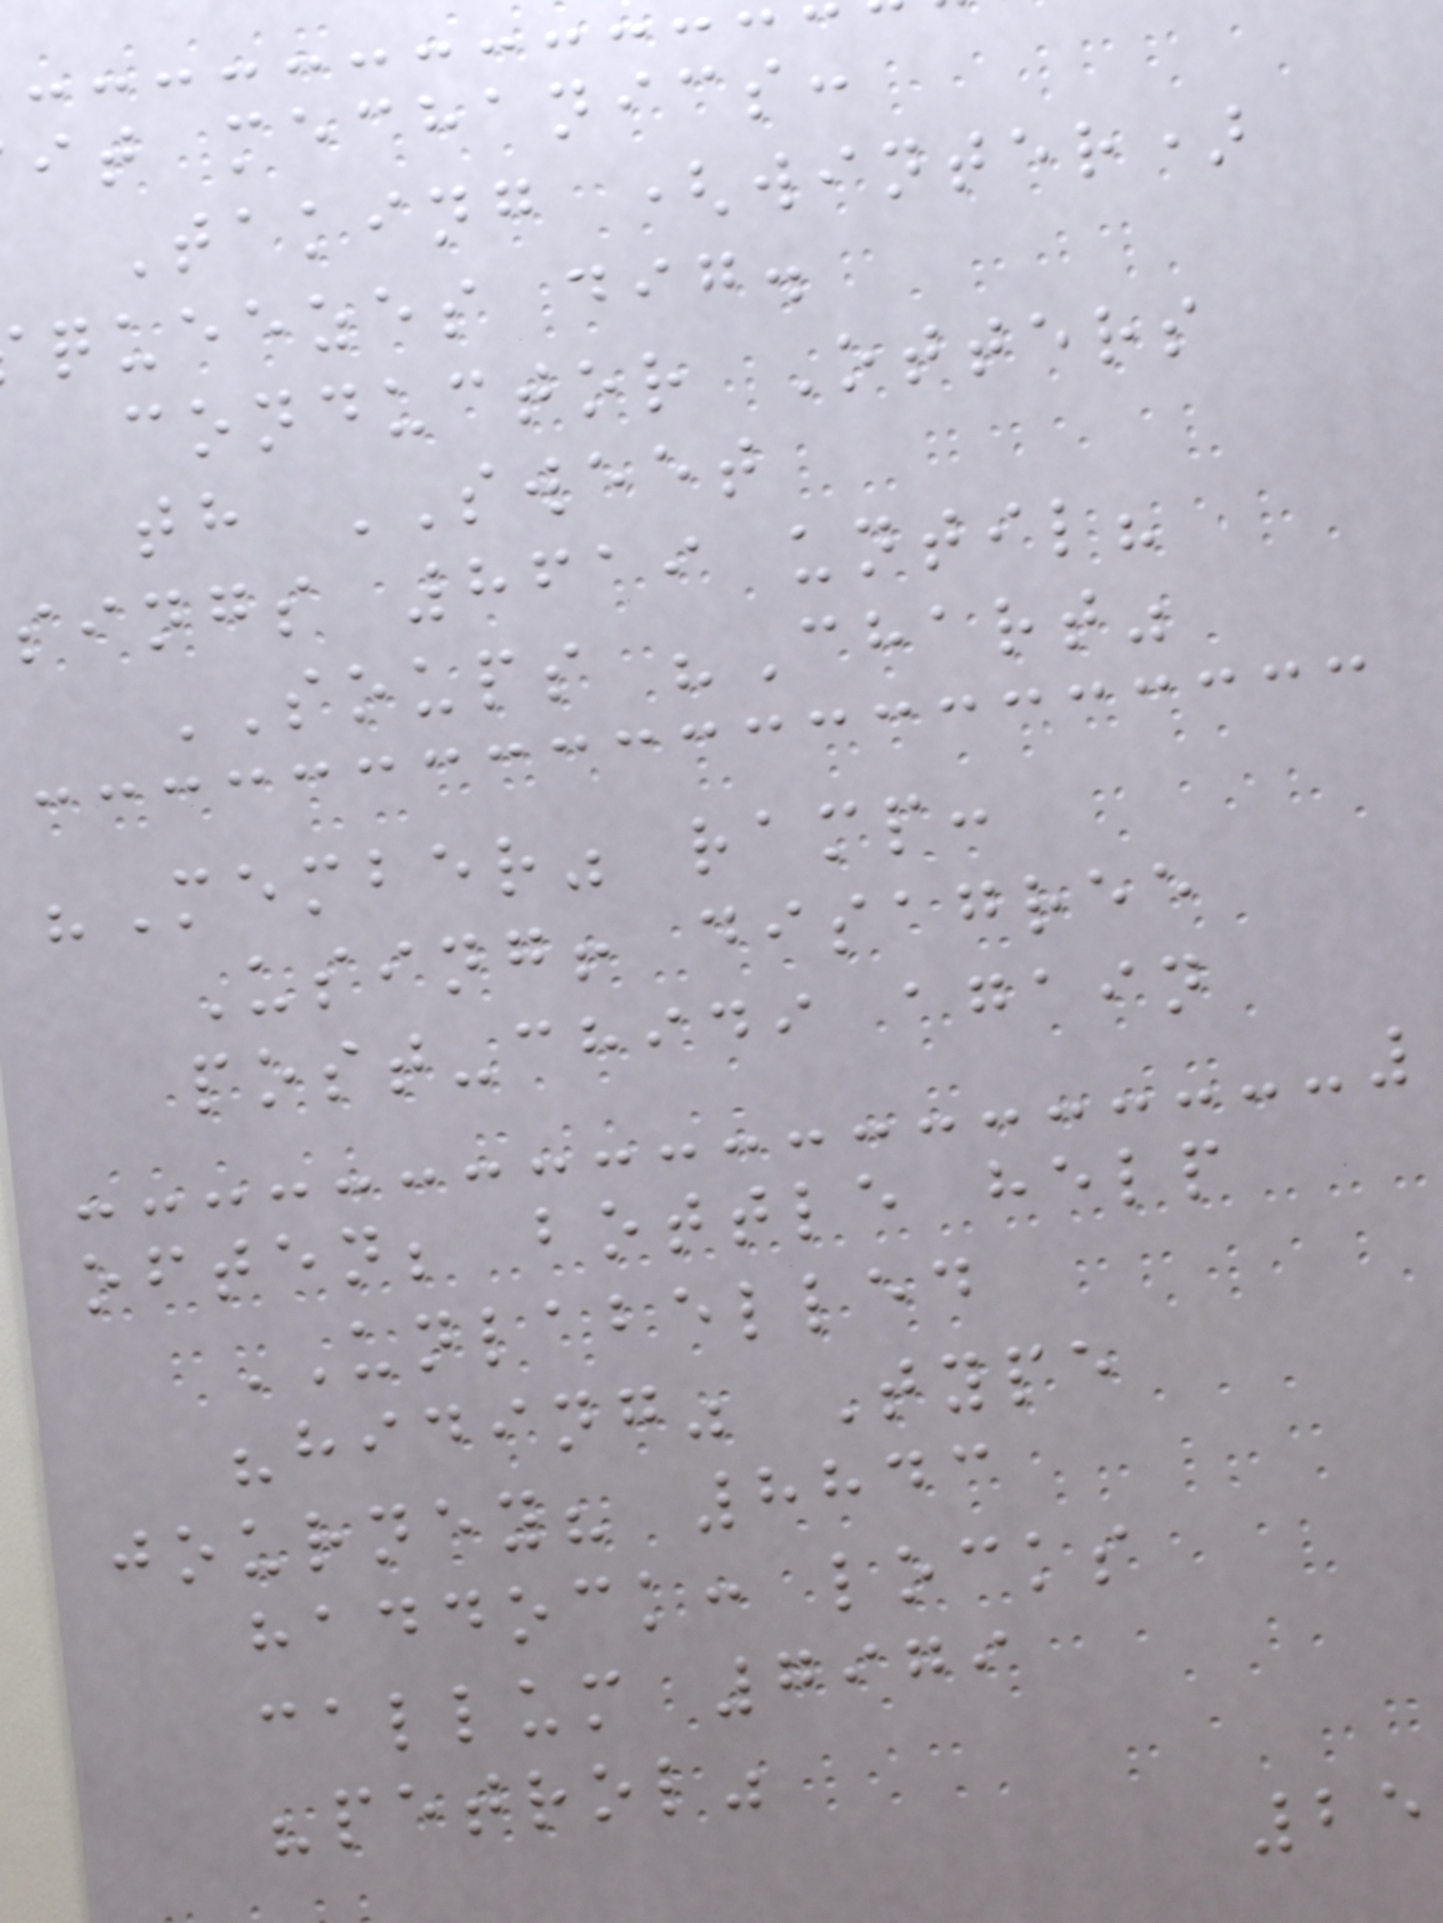it mechanics:
Taking (winter)
queezes dig.
conductor Otters
th SWEET
sings 8619 until?
SOUPS "Chart"
"Member" ramp:
Using! disagree
post-chidi again
often; bottle help
UNLABELLED
"hiding" Type
journey? 8843
haddock: locks
callum 7979
"petrol"
